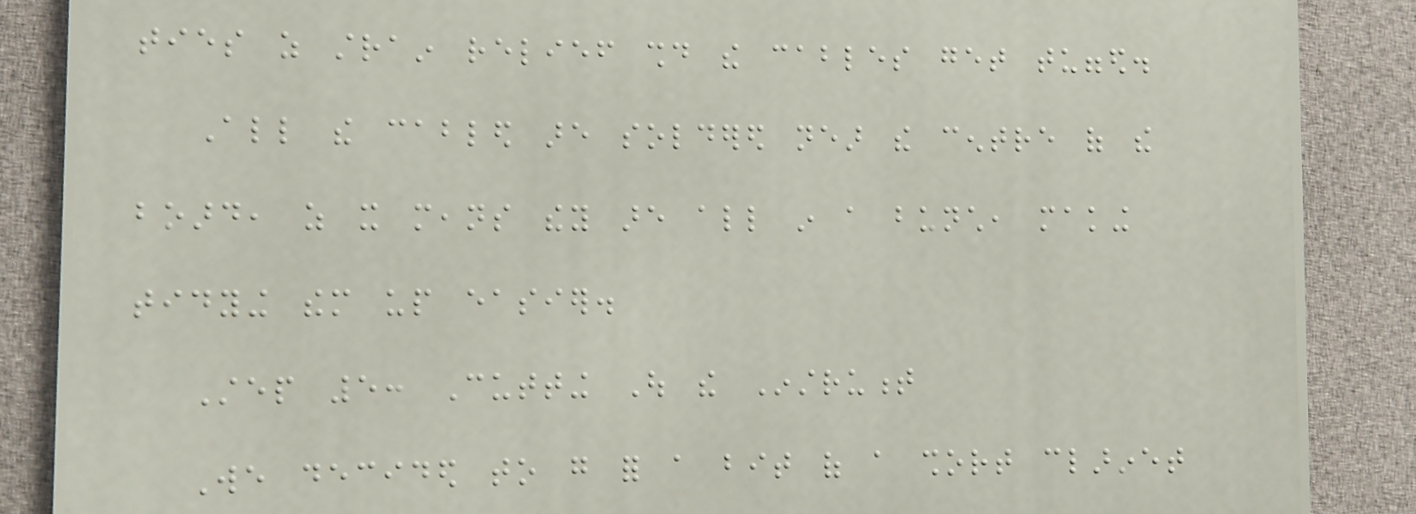ties as strain relief should the cables get tugged.
All the cabled are soldered near the centre of the
board, as it means they are all in a bunch, making
tidying them up easier.
Step 5: Cutting Out the Instrument
We decided to go for a bit of a short clarinet
